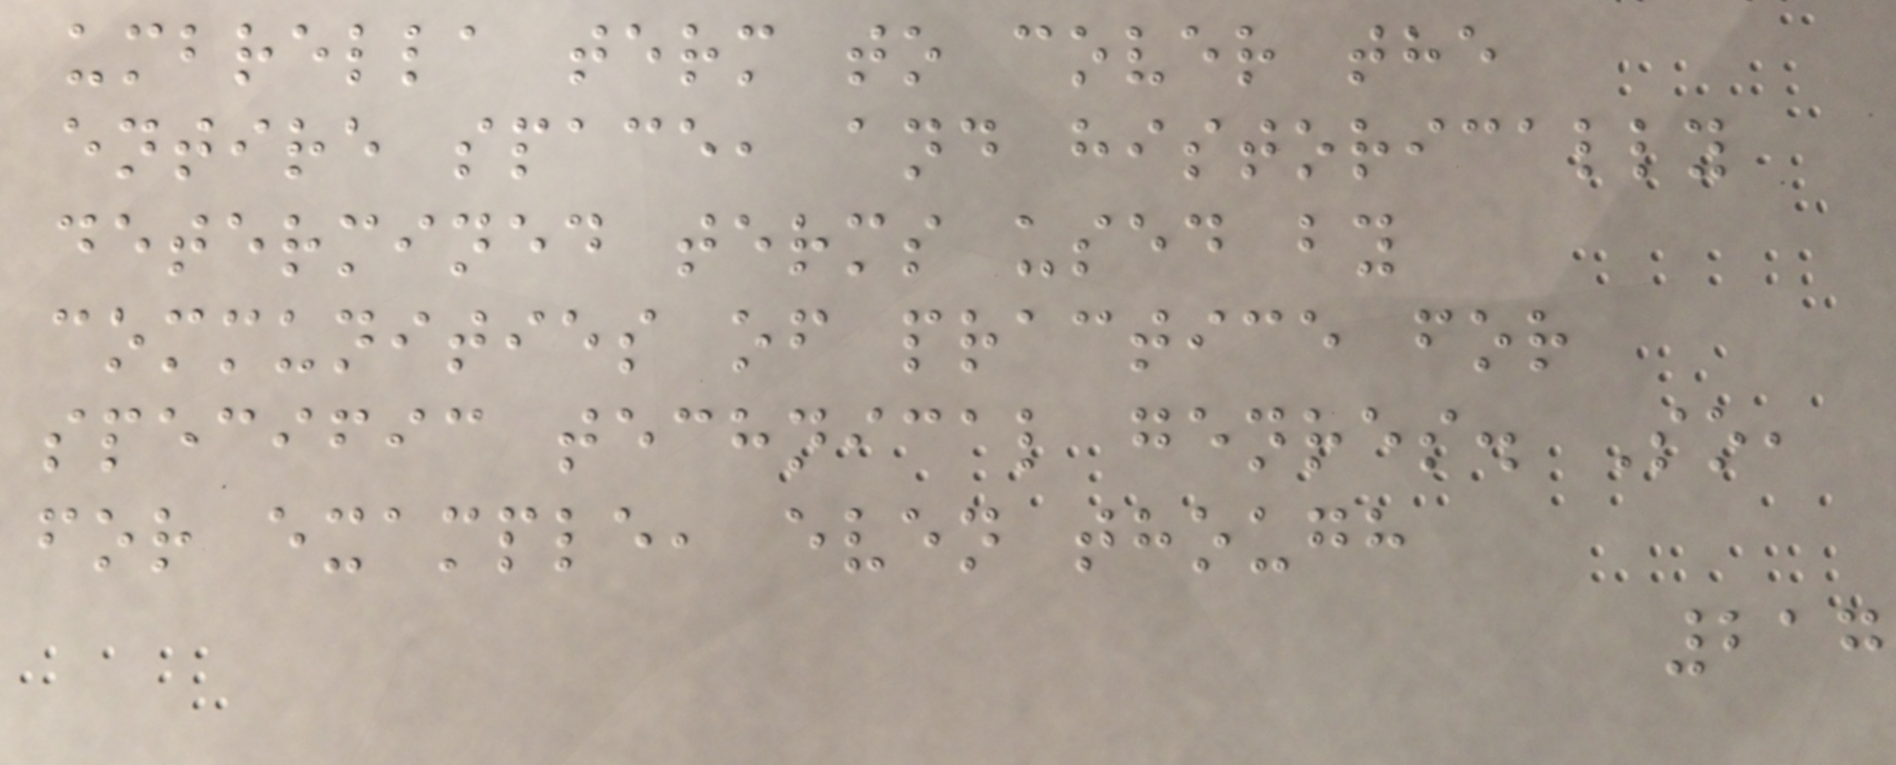umbrella term to cover the
entire space, and historically
determined terms used by
communities of practice for
specific technical genres. So,
for example, even though
217
